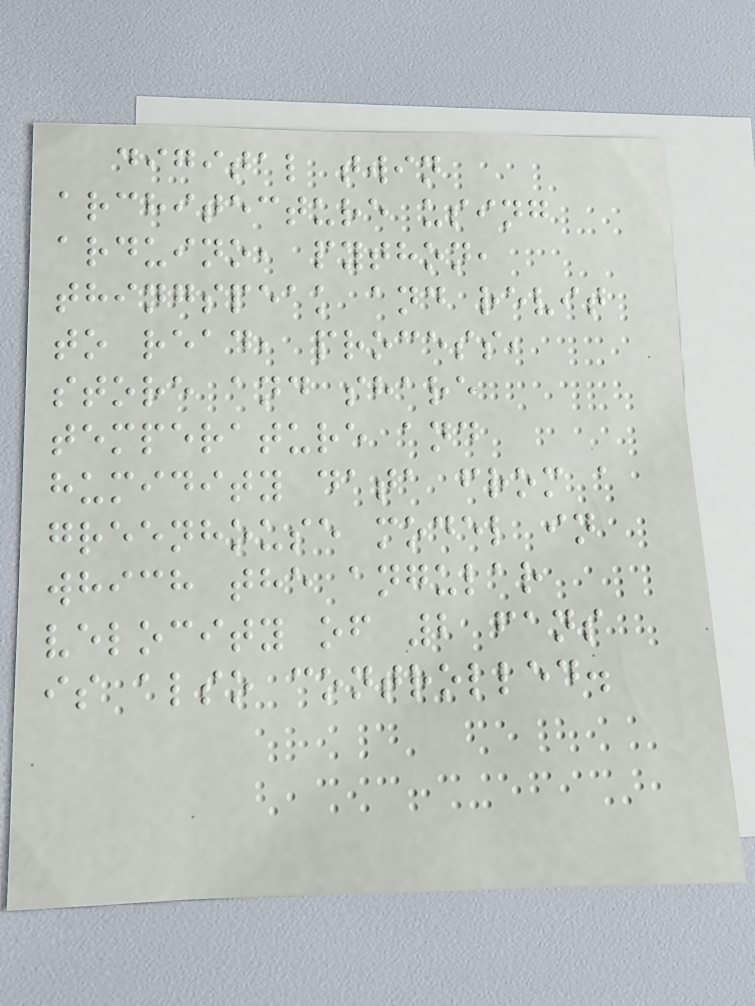digital twin
architecture using
arduino, python,
thingspeak and revit
to read, process,
store and share
temperature and
humidity data from a
greenhouse model in
which the angular
velocity of 2 fans
is also controlled.
